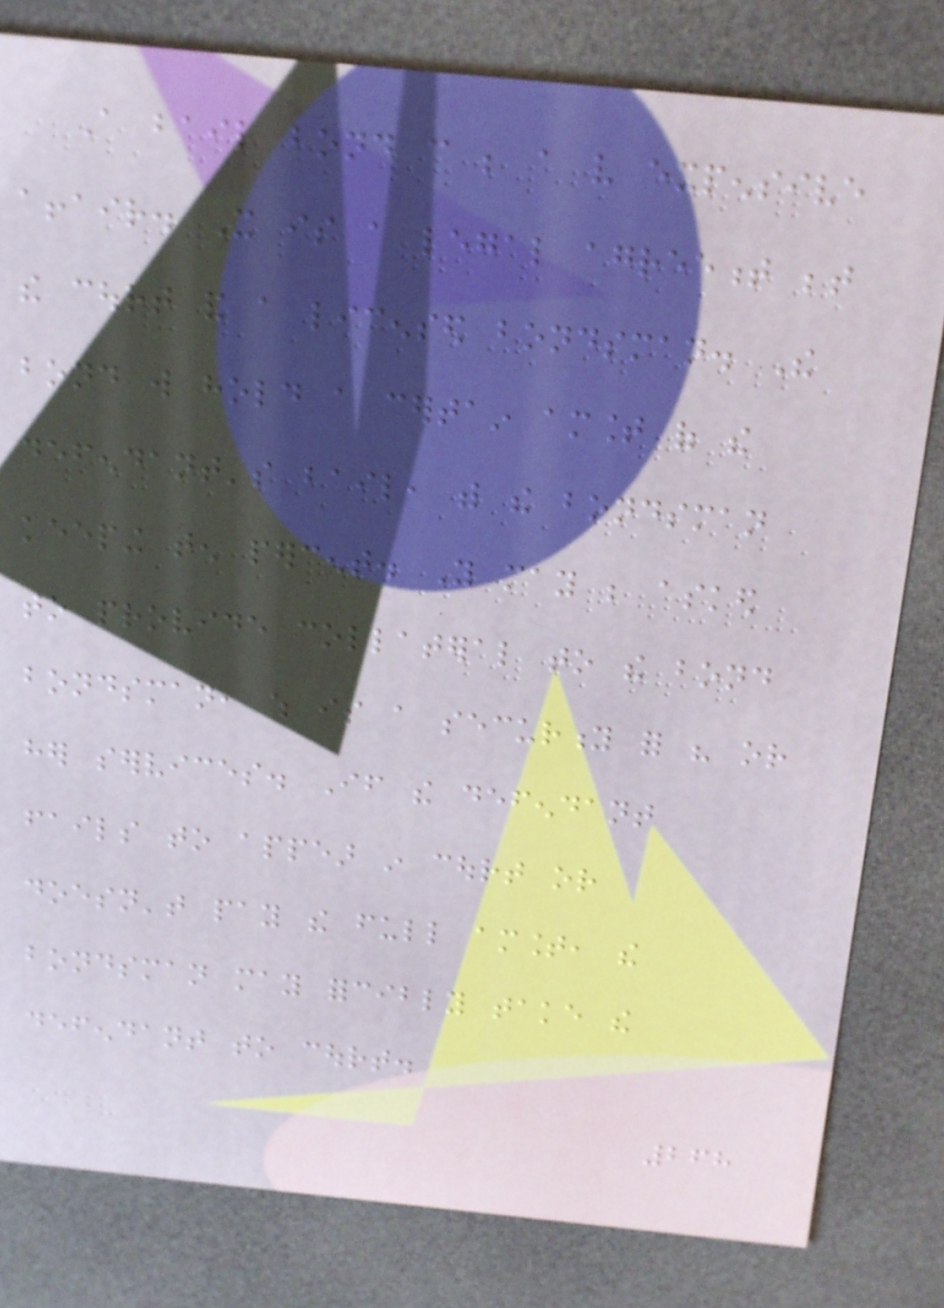A bail bond can be a very expensive
affair. It is a legal agreement between
the court and a licensed bondsman. The
bond will hold a certain amount of the
defendant's bail, with the bondsman
keeping ten percent. You may be asked
to provide collateral to the bond
bondsman, which is a security for his or
her services. If the defendant
fails to appear in court or
doesn't pay the full amount, the
bondsman may forcibly take the
defendant to court.
268
